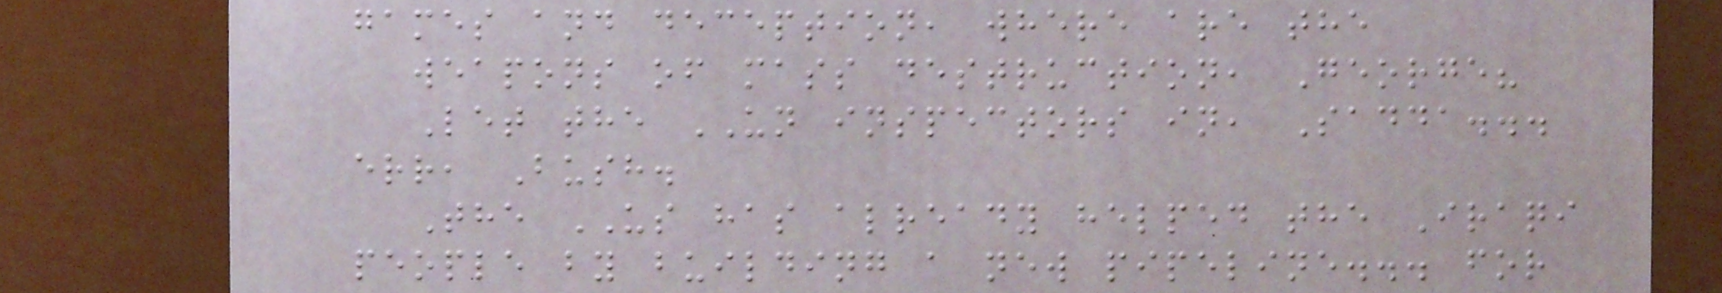games and deception, where are the
weapons of mass destruction, George?
Let the UN inspectors in, Sadda...
err, Bush.
The US has already helped the Iraqi
people by building a new pipeline... for
